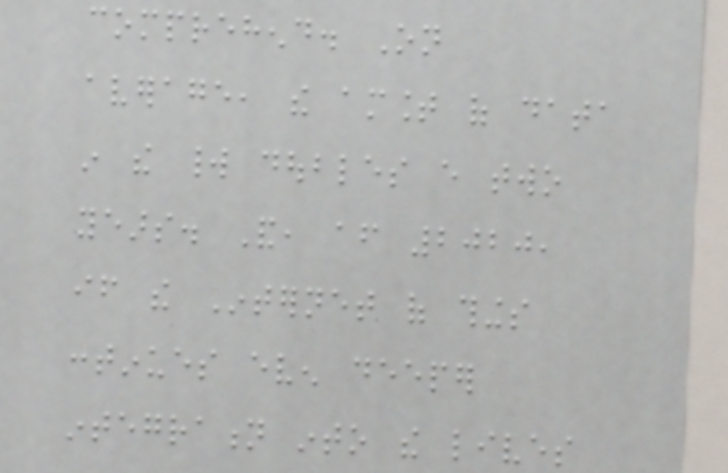comprehend. On
average, the amount of data
in the world doubles every two
years. And, after 2020,
if the Internet of things
continues even deeper
integration into the lives
